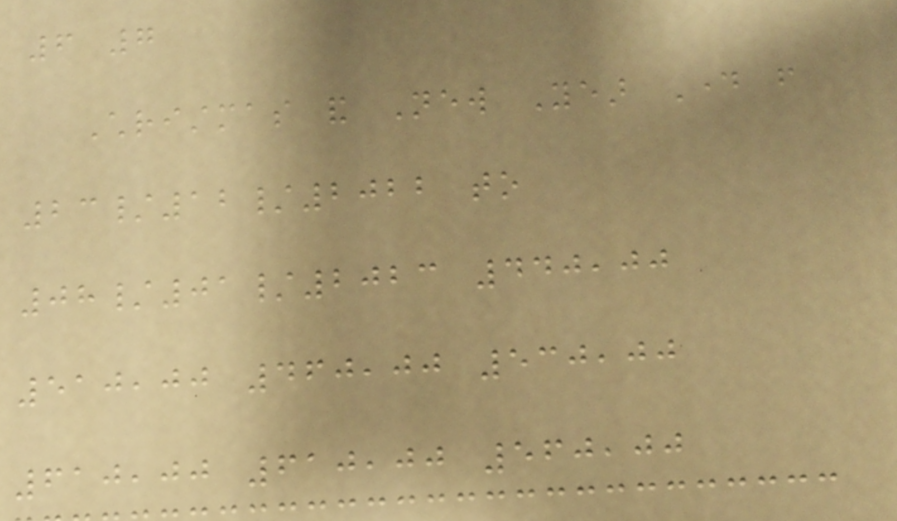6 7
Christmas and New Year Day from
23/12/2022 to
08/01/2023 440,00
510,00 460,00 530,00
610,00 610,00 560,00
